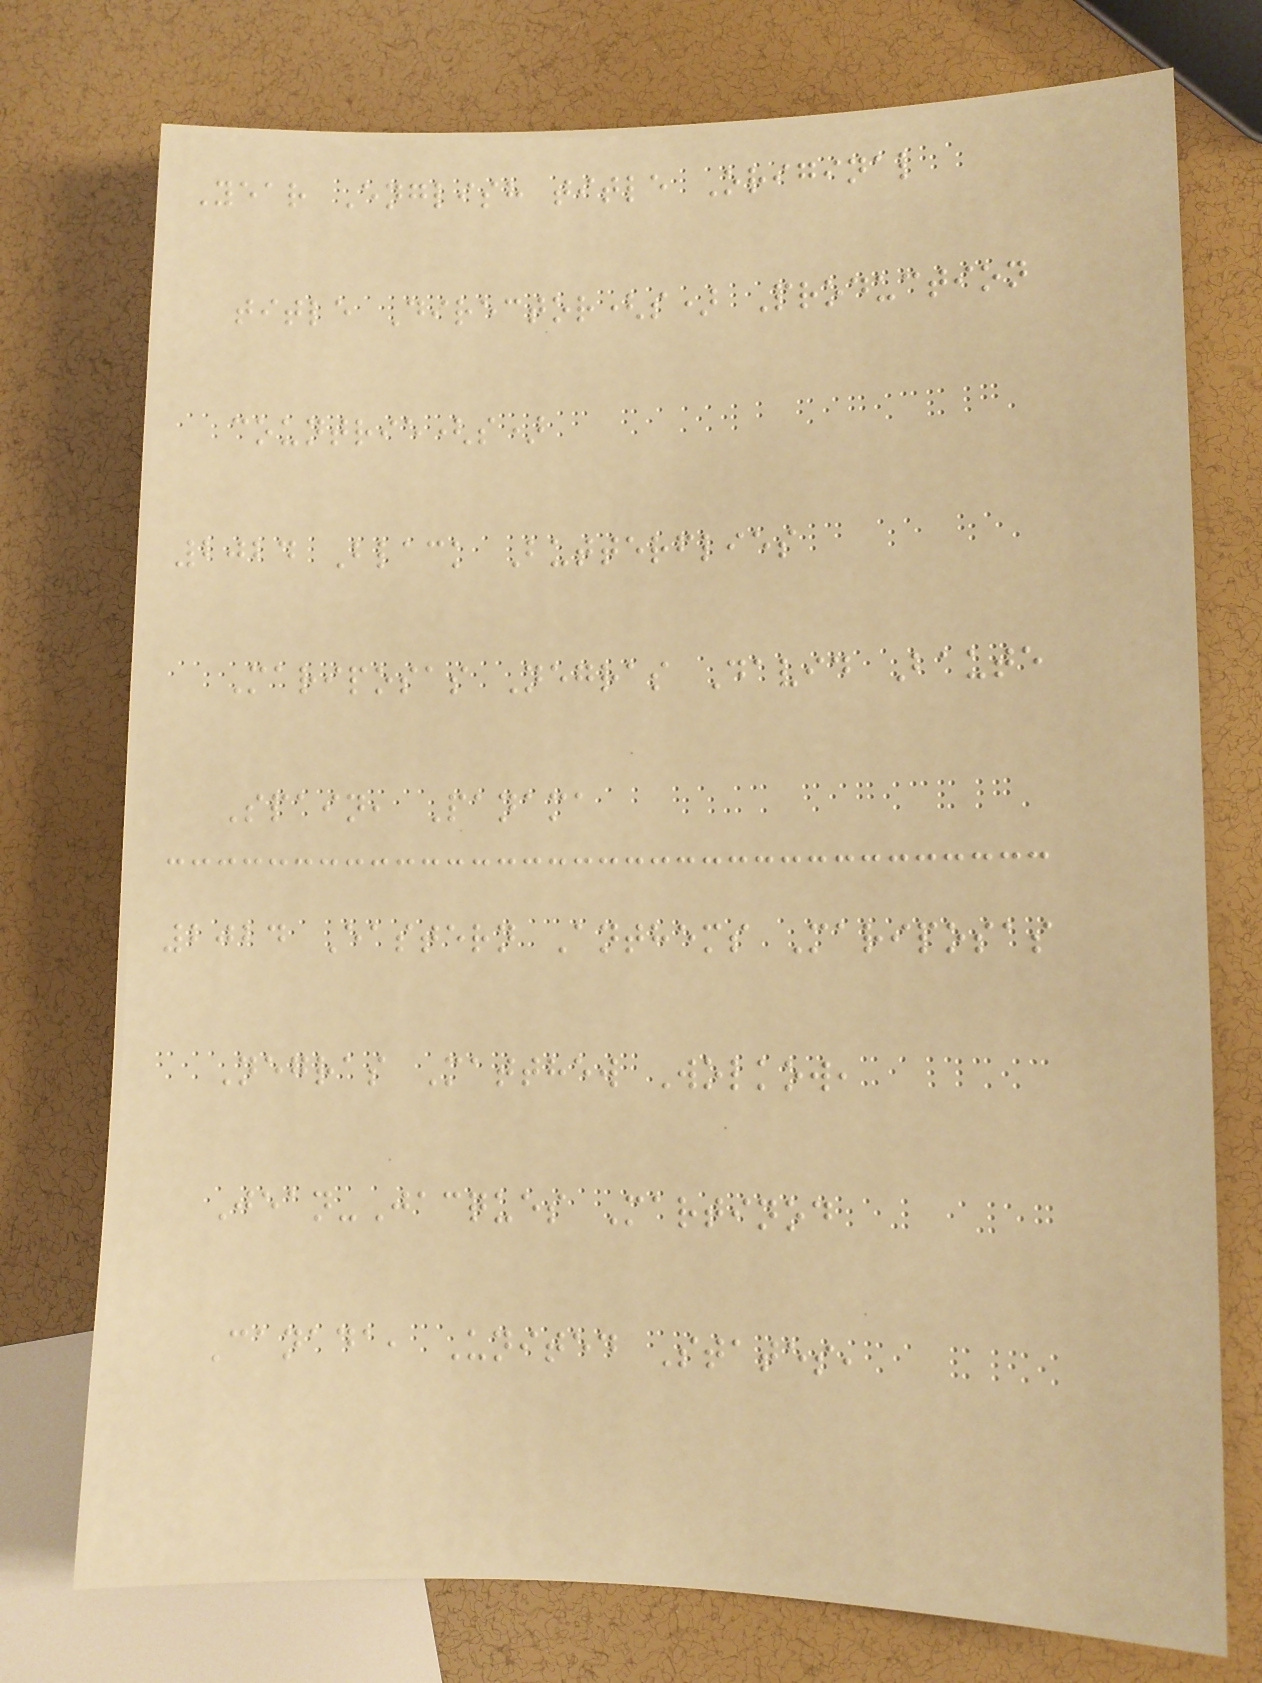Year English title Original
title Director(s) Production
countrie(s)
2024 Black Butterflies
Mariposas Negras David Baute
Spain, Panama
2024 Eastern Anthems Mariposas
Negras Matthew Wolkow,
Jean-Jacques Martinod
Canada, United States,
